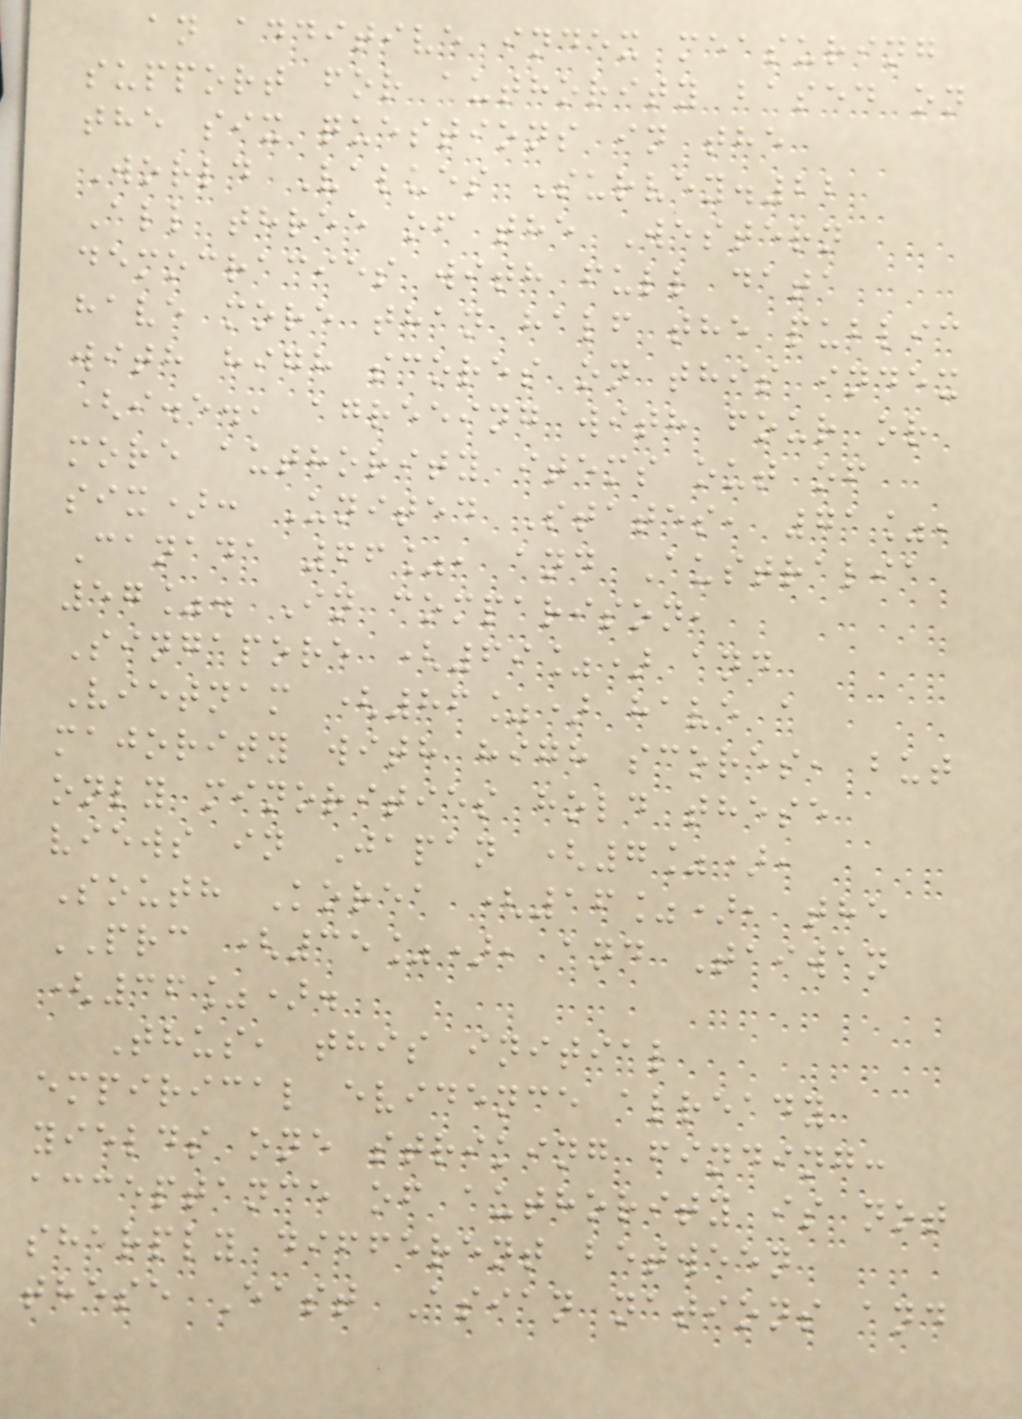an additive index measuring
support for authority based on
the six questions in the
World Values Survey.22
All three of the Western
democracies with full data
have more than half the public
with high scores on this index
(i.e., agreeing with four or
more authority items out of
six): United States, 71%,
Canada 66%, and Australia
57%. In comparison,
Singapore (69%) and
Vietnam (86%) have a
majority with high scores, but
only minorities hold these
views in Japan (7%),
South Korea (16%), the
PRC (35%), and Taiwan
(36%).
Thus, this initial
empirical evidence already
yields one striking finding:
acceptance of authority is not
sharply different between
these East Asian nations and
